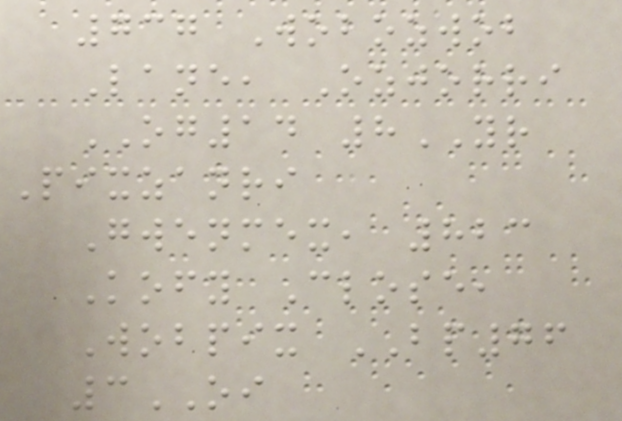737 Wobozwob
Lane, Ozjorri
OG14 8YR
Pixzanri
Gwenmex, 823
Kofy Close,
Wobpix BP76
3OI
